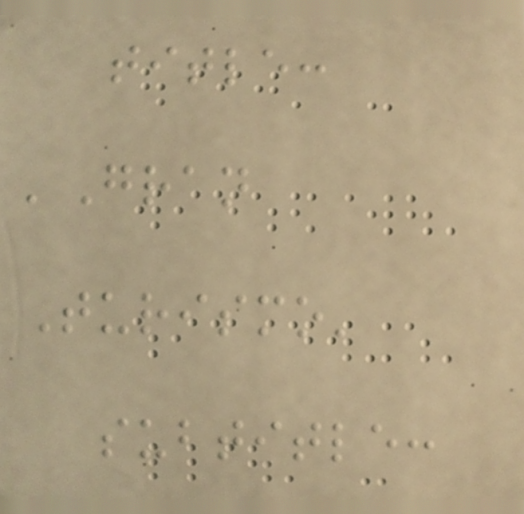title:
'Gran
Turismo'
subtitle:
